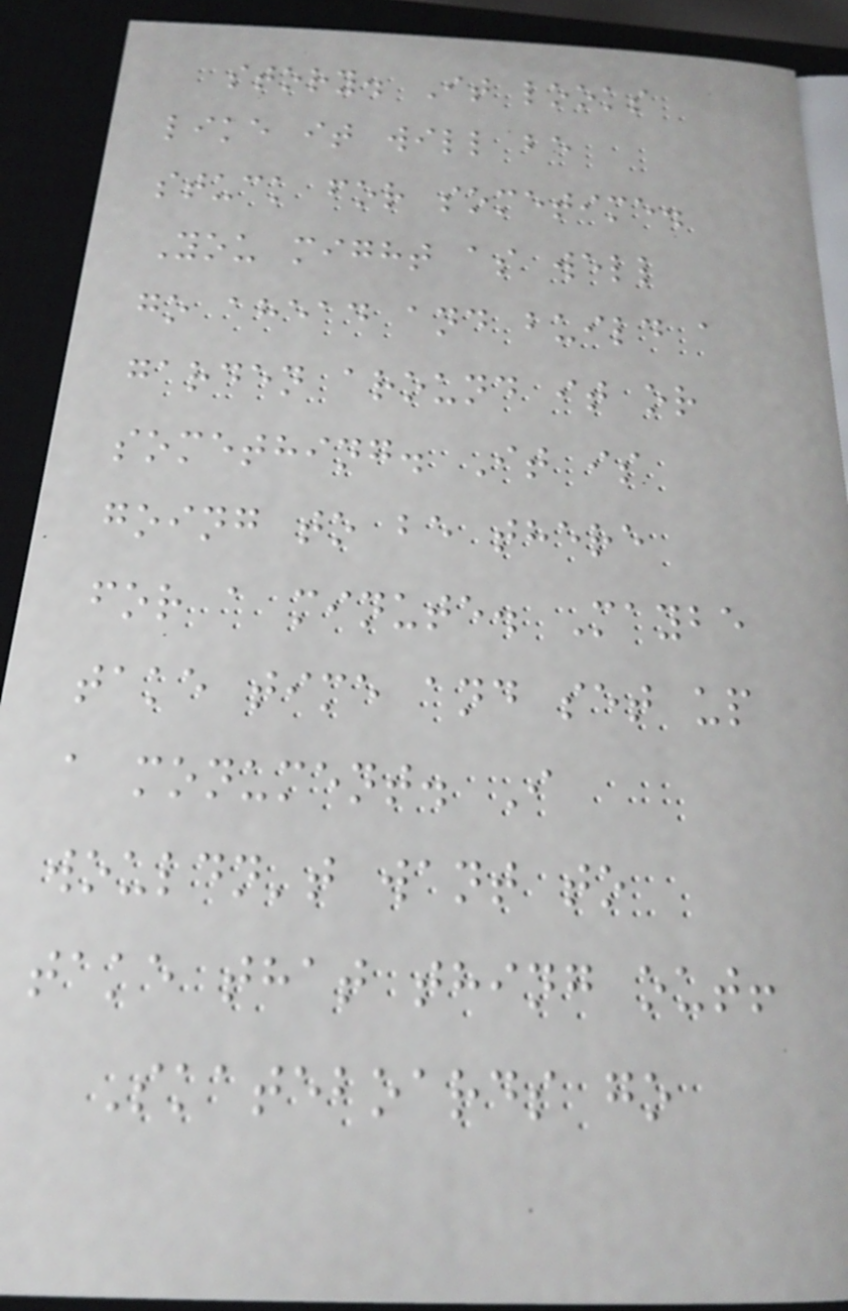story. It looks
like it will be
stuck for sometime.
You might as well
go ahead and build a
garden around it or
something. It is
going to be there
for a minute. Maybe
take time and set up
a monument. I
wouldn't want to
take that thing out!
Skateboards go
